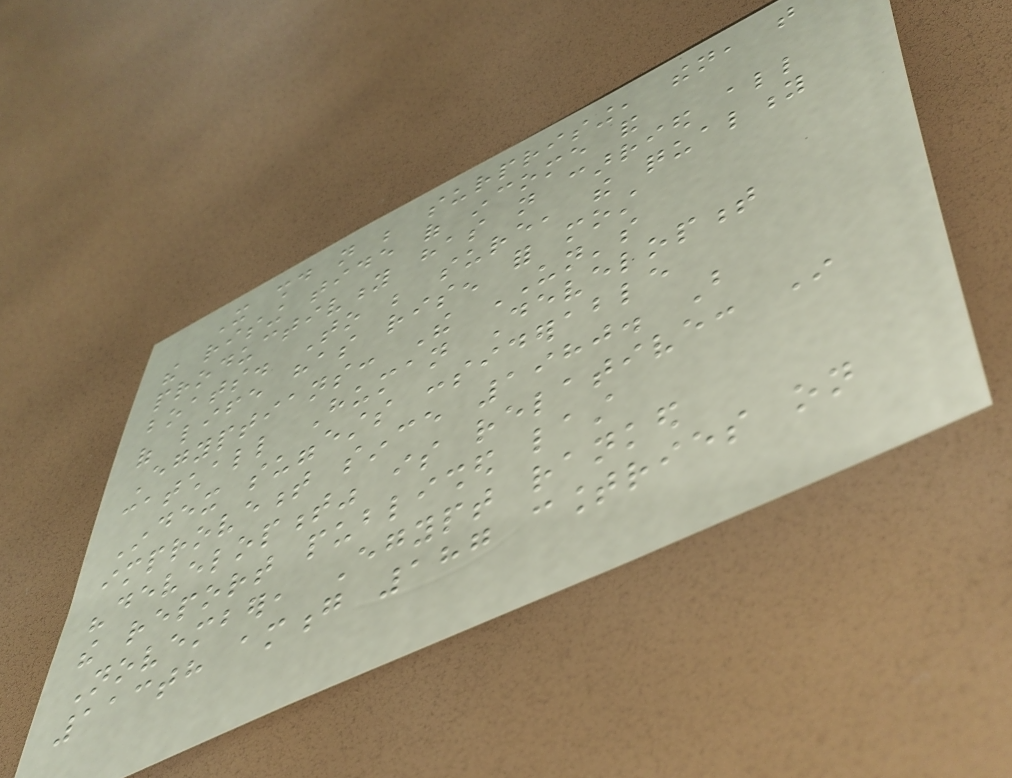It should not be surprising, then, that
the rising tide of income and
productivity has not carried all
boats. To be sure, the quality
of life has risen for most
Egyptians: The UN's
catchall Human Development
Index suggests considerable
improvement since 1980. But
"development" is relative: In
the report published last
November, Egypt ranked
113th among 187 countries on
